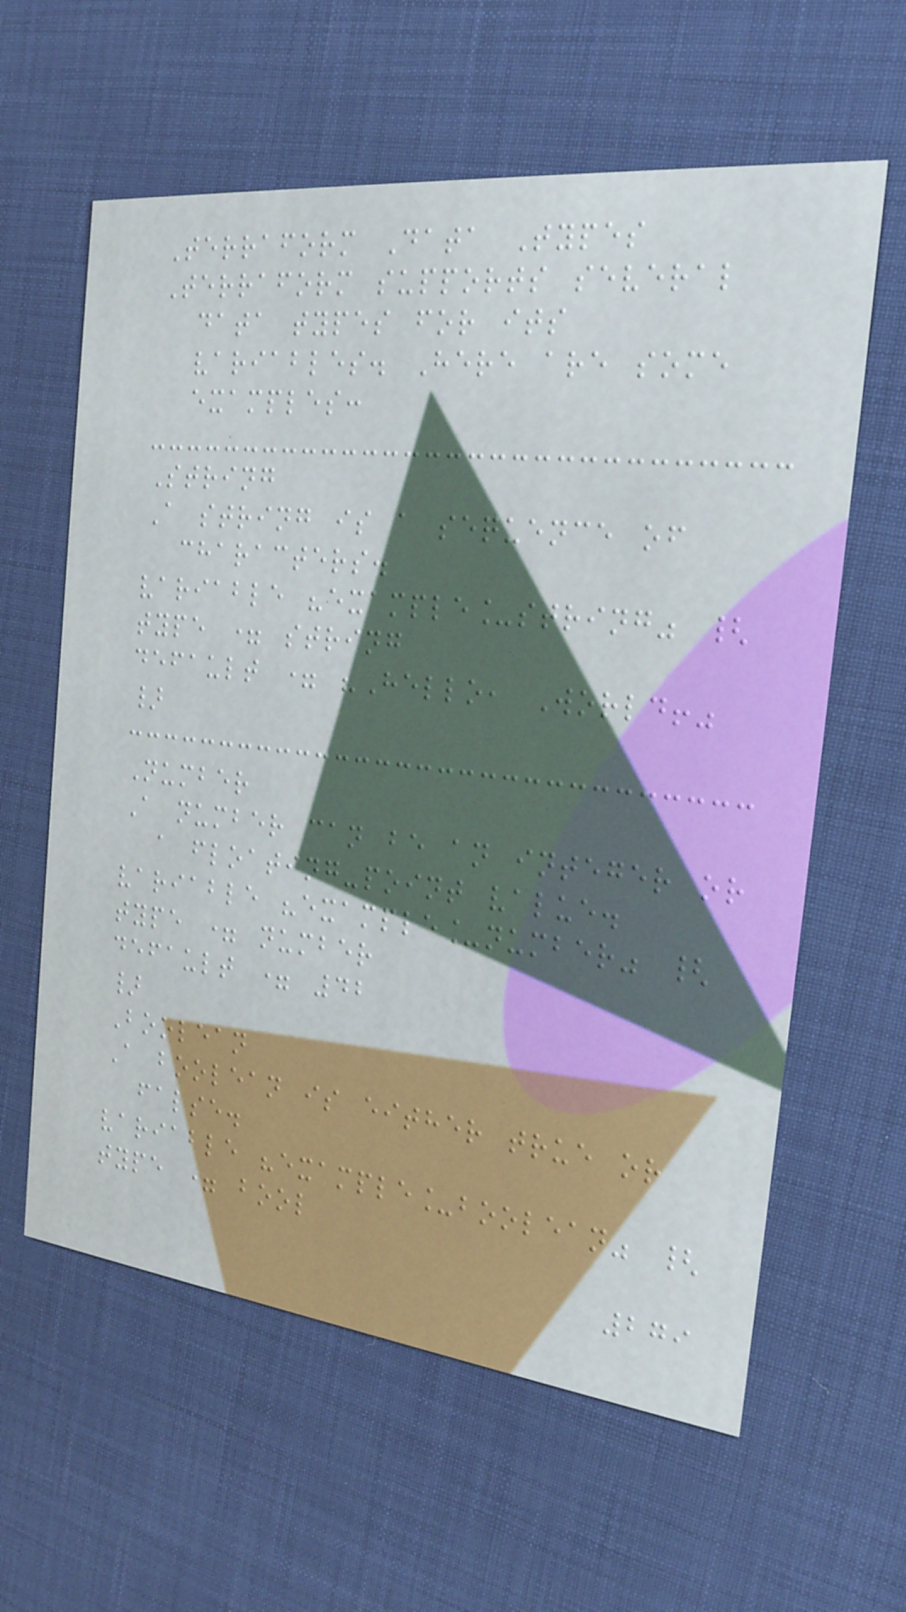Terraform Data Types
Terraform supports several
data types for its
variables. Here are some
examples:
String
A string is a sequence of
characters.
variable "example_string" {
type = string
default = "Hello, World!"
}
Number
A number can be an integer or
a floating-point value.
variable "example_number" {
type = number
default = 42
}
Boolean
A boolean is either true or
false.
variable "example_boolean" {
type = bool
279
